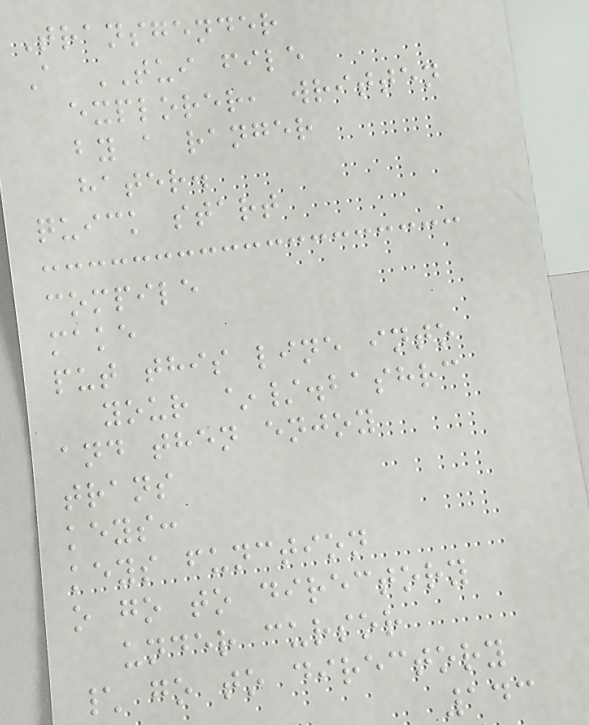Transgender
A TUI file
explorer, written
by a ranger
hater.
quick start
compile
make
put this line into
your ~/.bashrc
and then enjoy
trans
keys:
keys function
o go to directory
under cursor
\ go to directory
143
